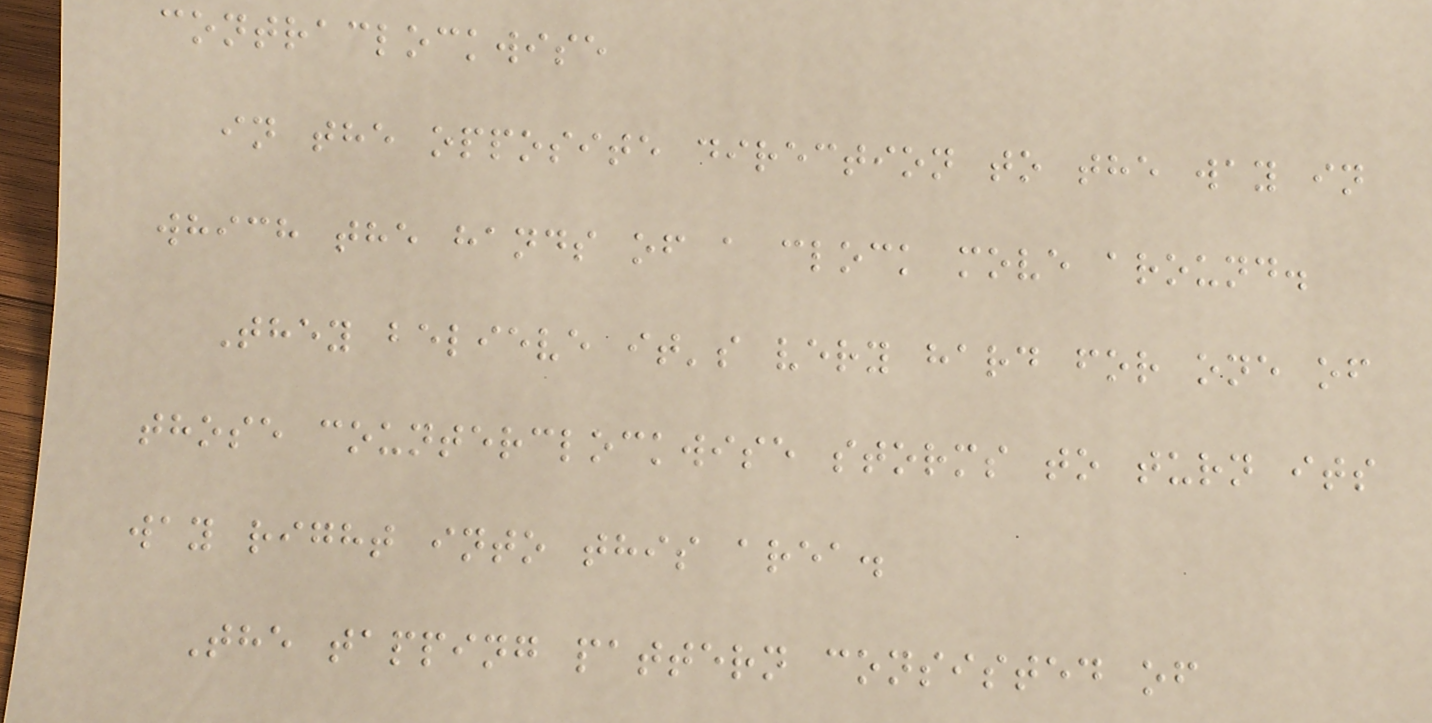contraclockwise
in the opposite direction to the way in
which the hands of a clock move around.
They believe it's very hard for one of
those counterclockwise storms to turn its
way right into this area.
The tapping pattern consisted of
